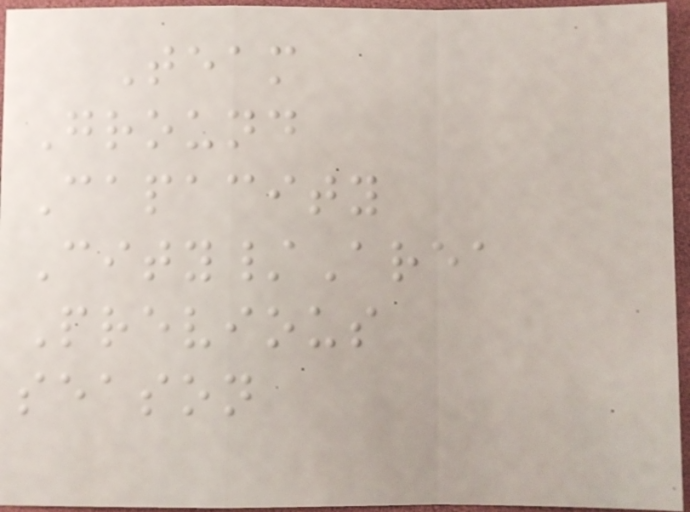Team
Ground
Capacity
City/Area
Previous
season
